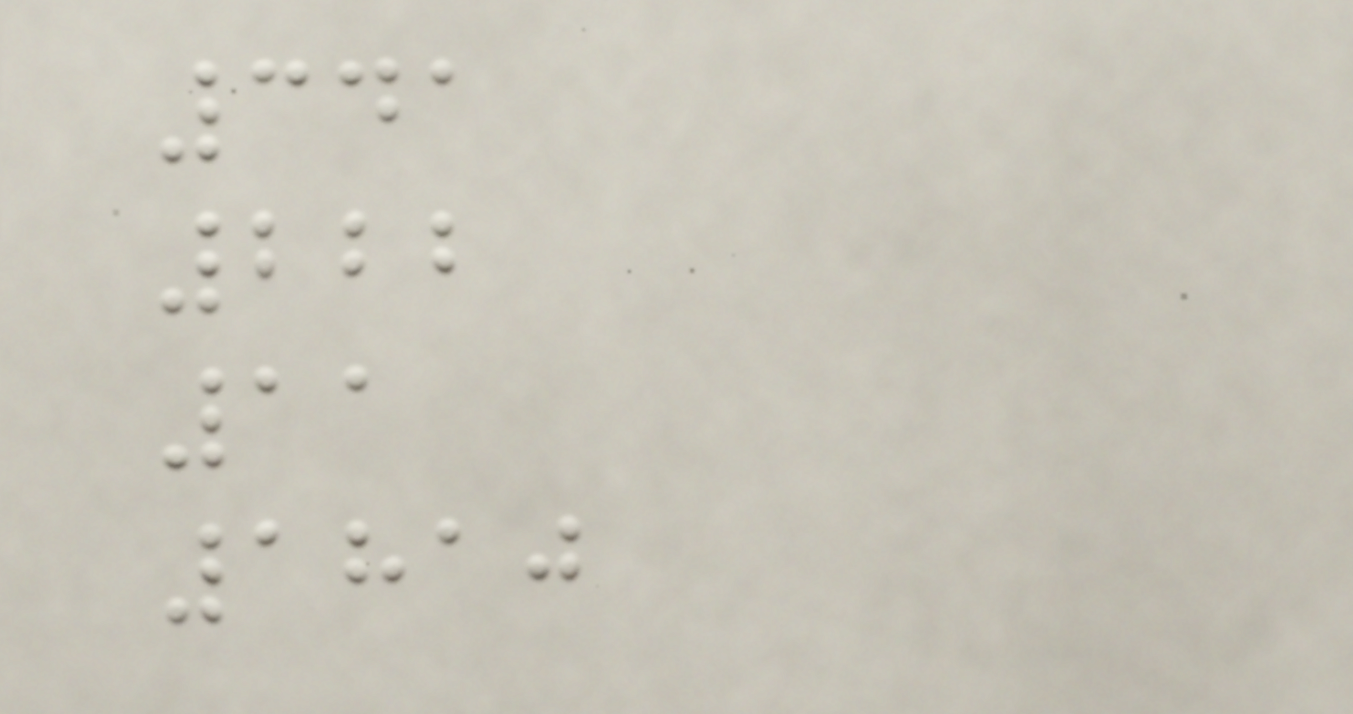341
222
11
1810
